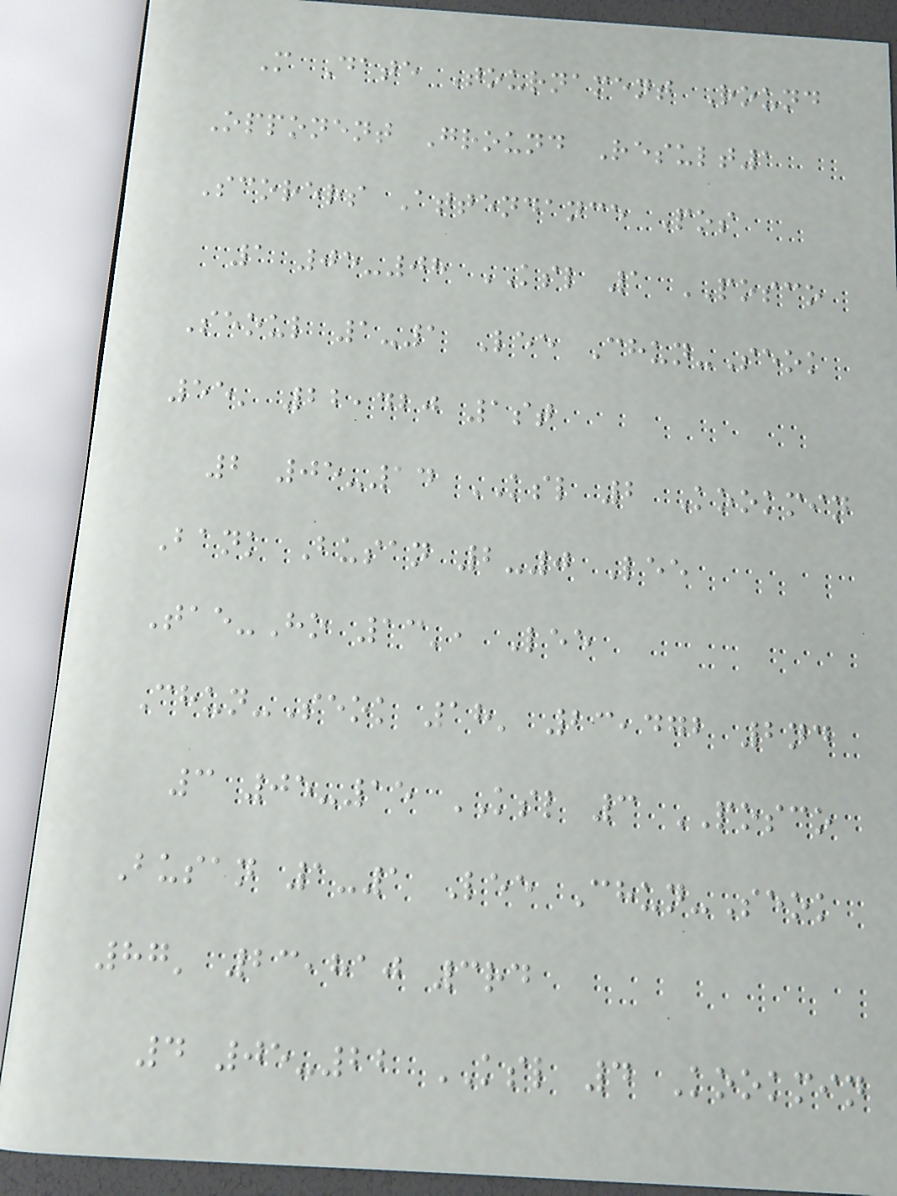M Date Tournament Round
Opponent Ground Result1
Scorers Attendance Pos
1 05-08 KSL 1 POSCO
Seoul 1-1 Lee Chun-Seok
55' 22,420 1st
2 05-14 KSL 2 Kookmin
Bank Busan 2-0 Lee
Tae-Ho 13', Lee
Chun-Seok 18' 23,472 2nd
3 05-15 KSL 3 POSCO
Busan 1-1 Lee Chun-Seok
87' 23,810 3rd
4 05-22 KSL 4 Kookmin
